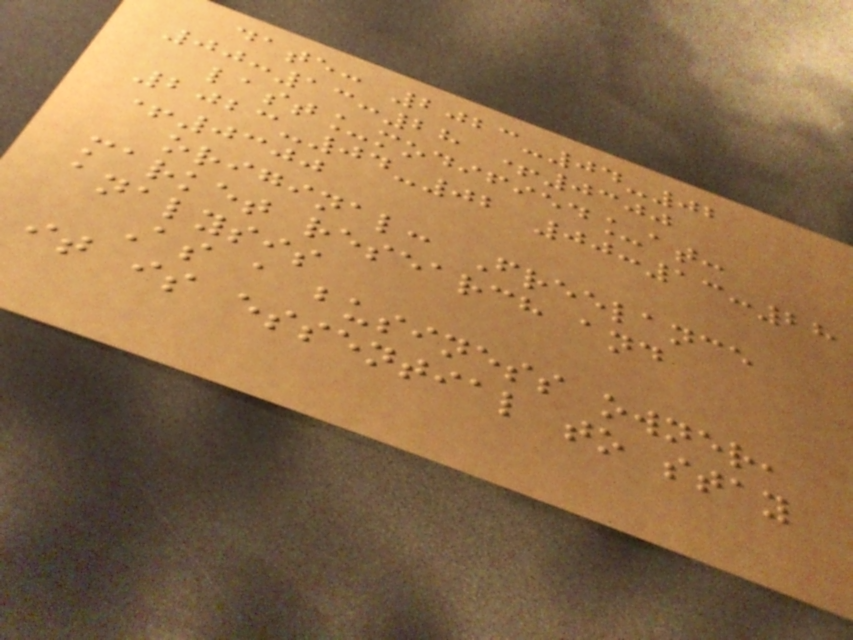date: 2023-04-02
00:13:28 +0300
last_modified_at:
2023-04-02 00:13:28
+0300
original: Freelance
market research and
analysis
As a business owner,
it is essential to stay
